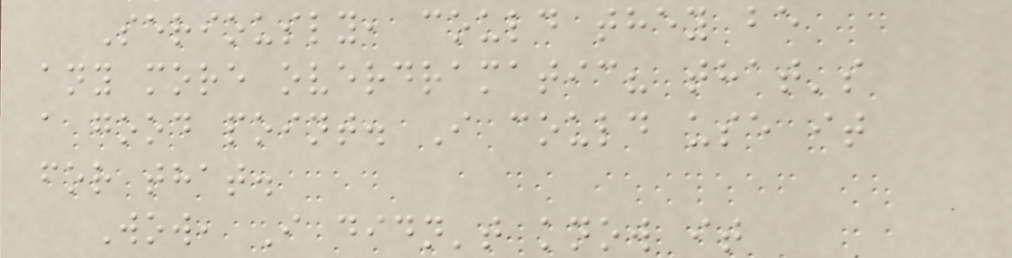Seriously, could they be
any more overdramatic? that's
a good point. I could use it
for that.
Wow, I didn't know it
